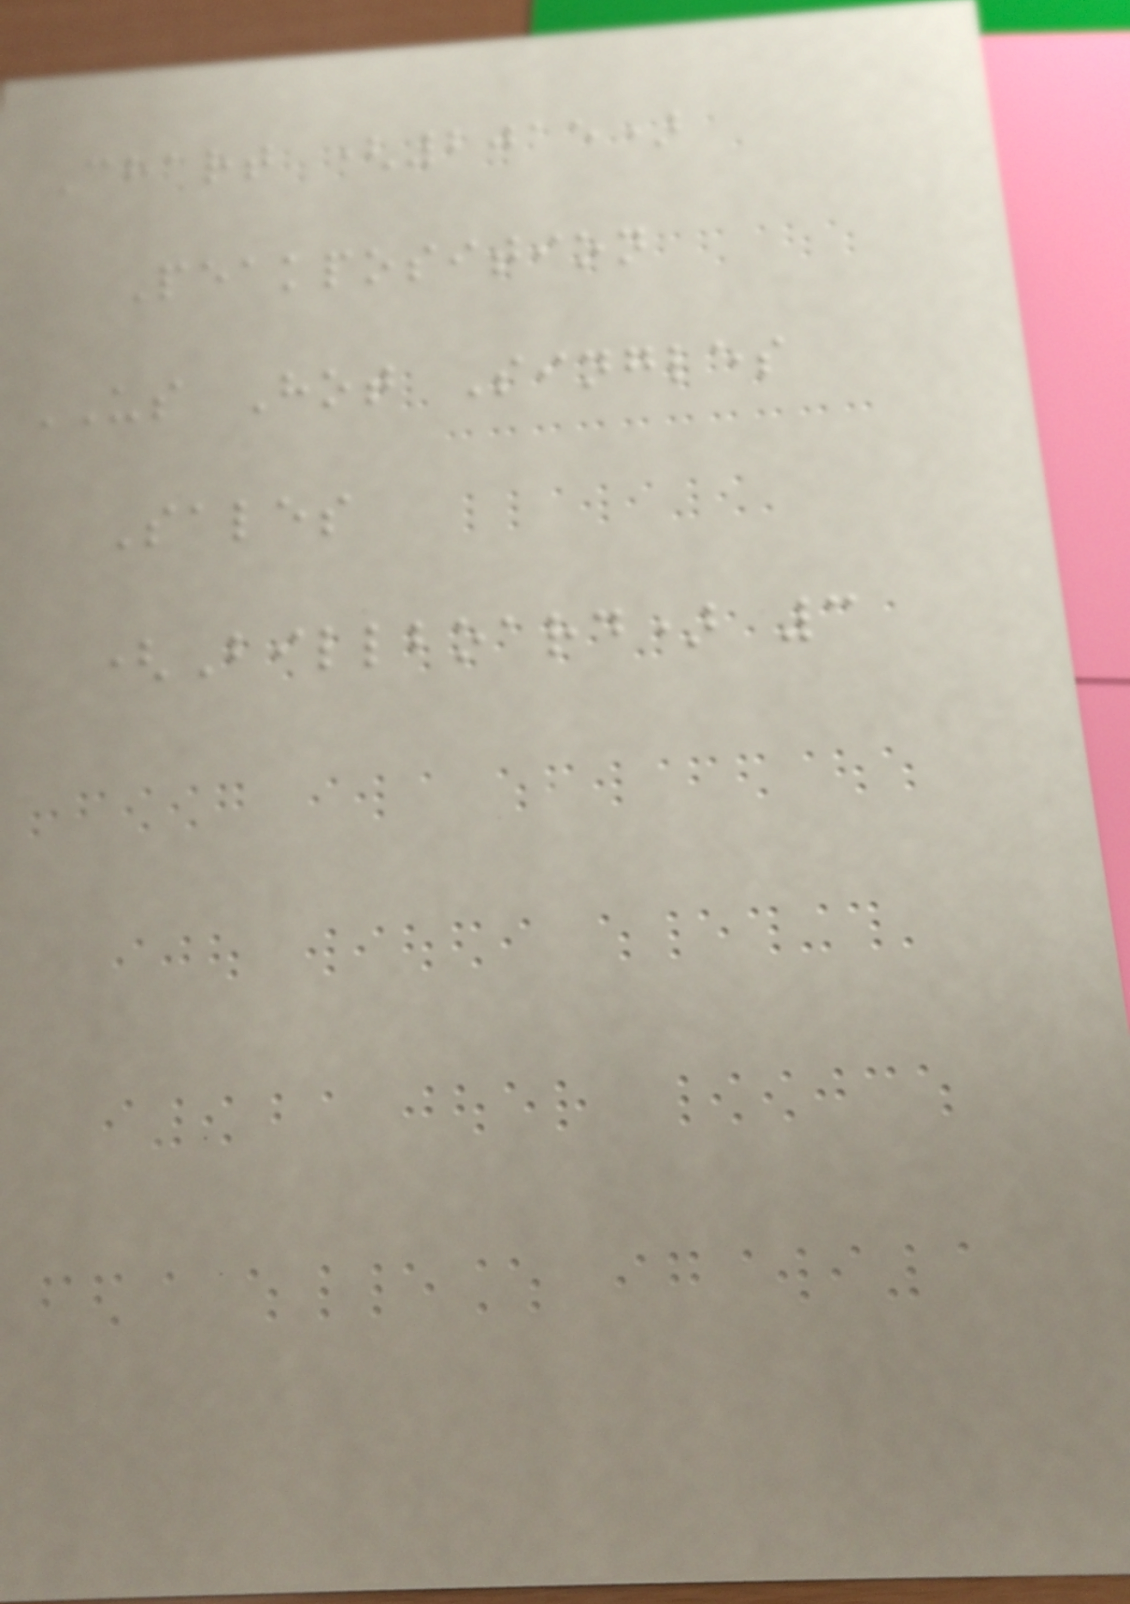Chart (2015)
Peakposition
US Hot Singles
Sales
(Billboard) 3
